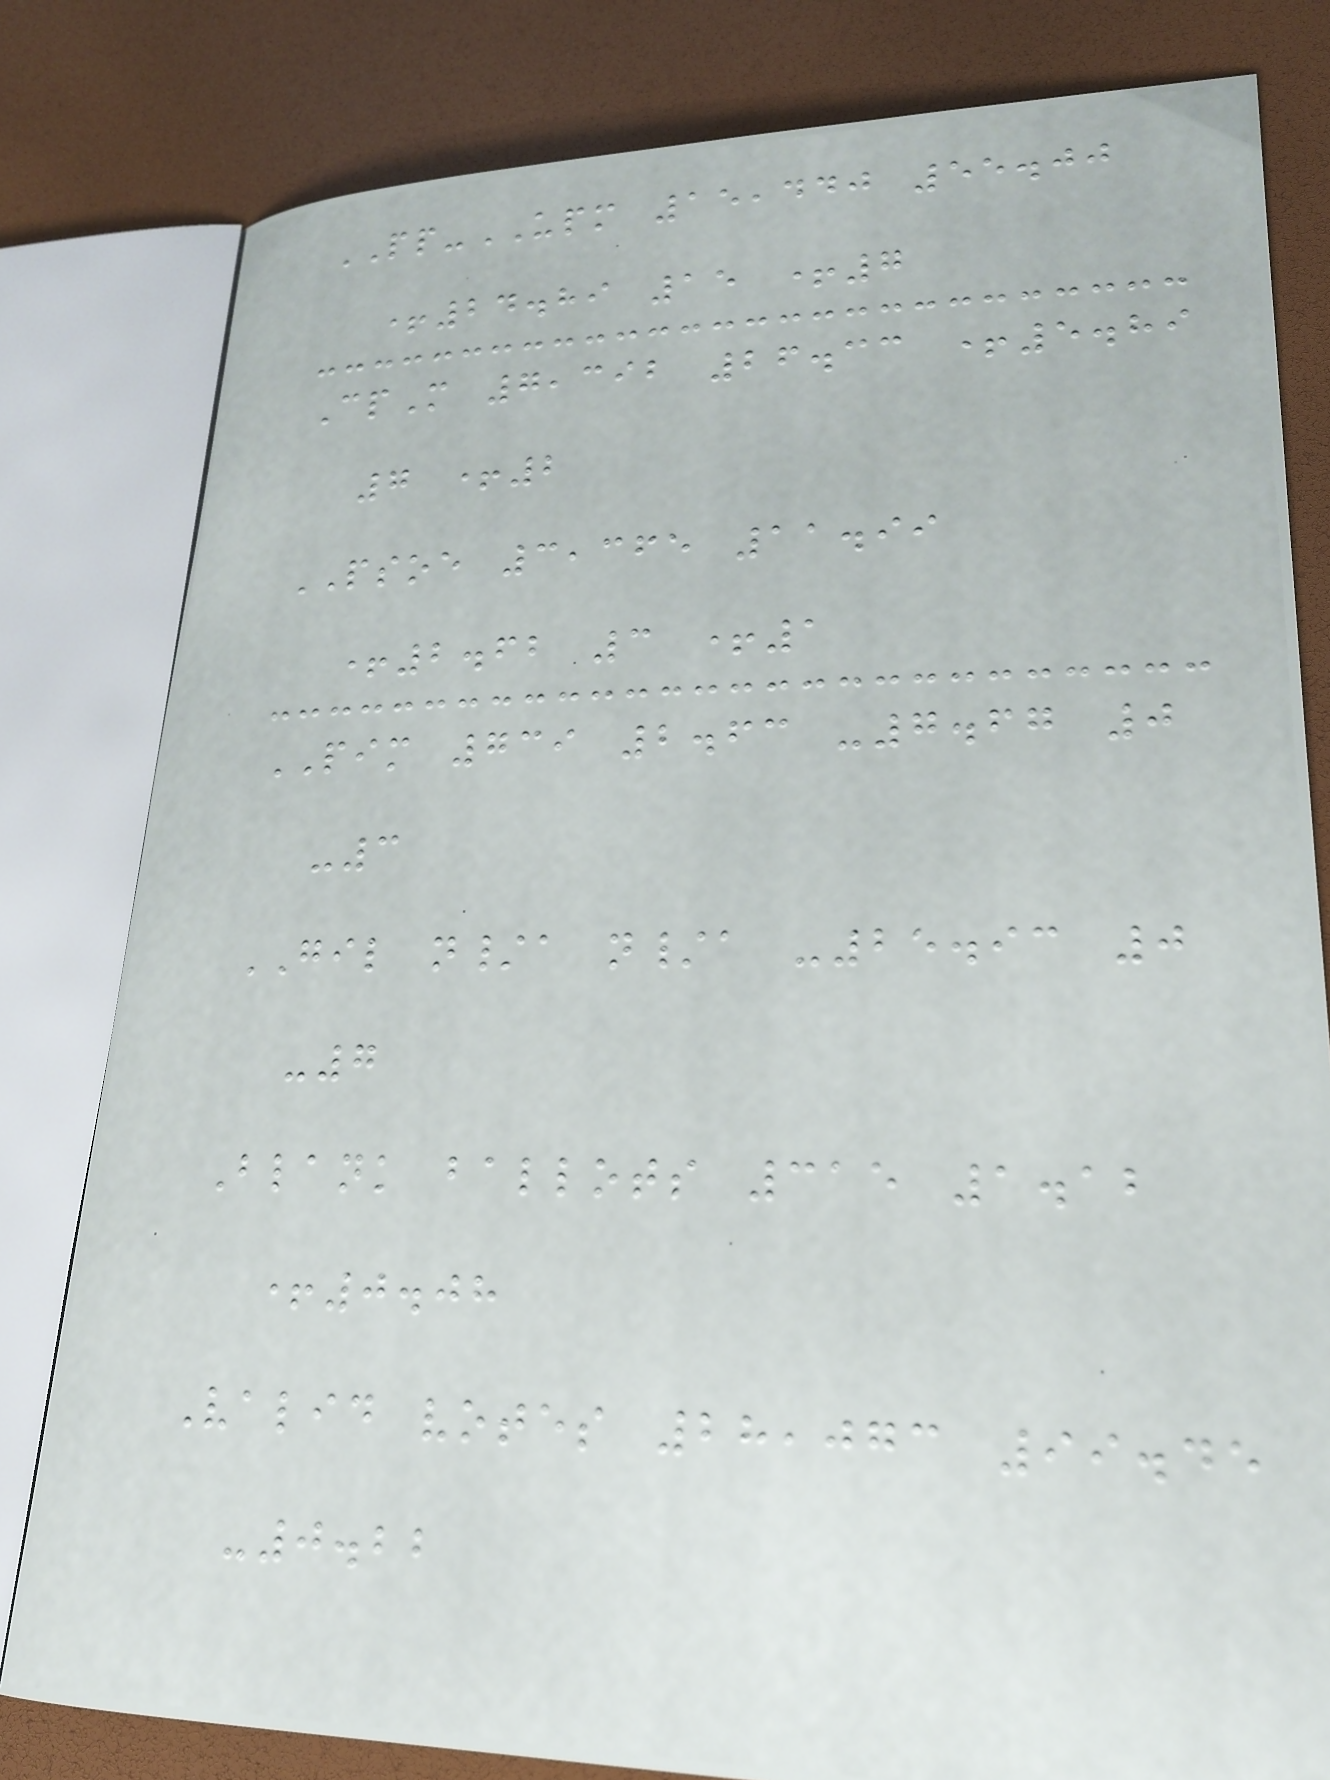PP-UPM 15,440 55.00
+24.89 15 +7
CpM 7,392 26.33 +5.89
7 +2
PSOE 3,365 11.99
+2.62 3 +1
PIM 739 2.63 -7.67 0
-3
GIL n/a n/a -25.93 0
-7
Blank ballots 315 1.12
+0.08
Valid votes 28,073 99.45
-0.22
